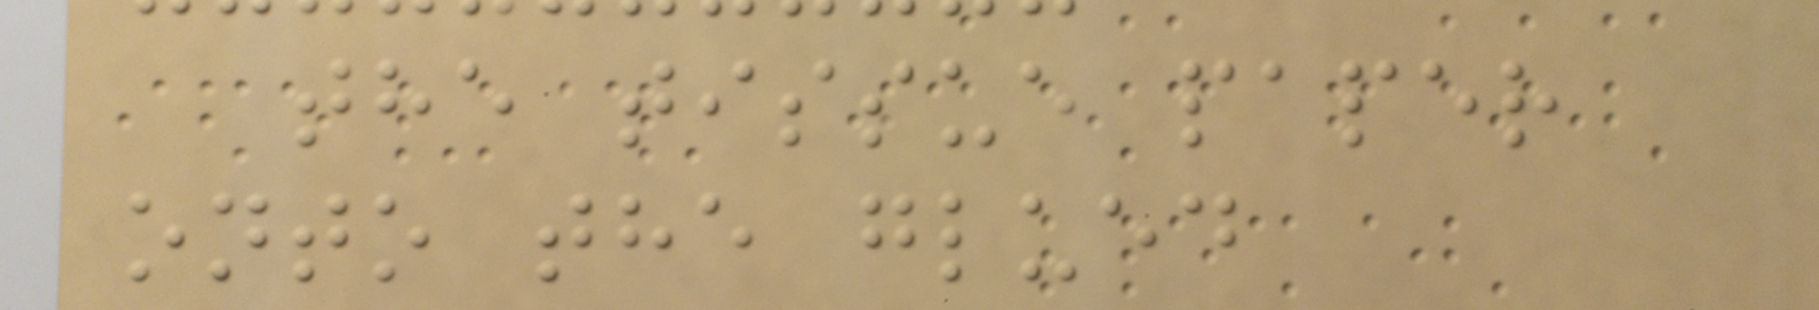the tissue paper
onto the glued
